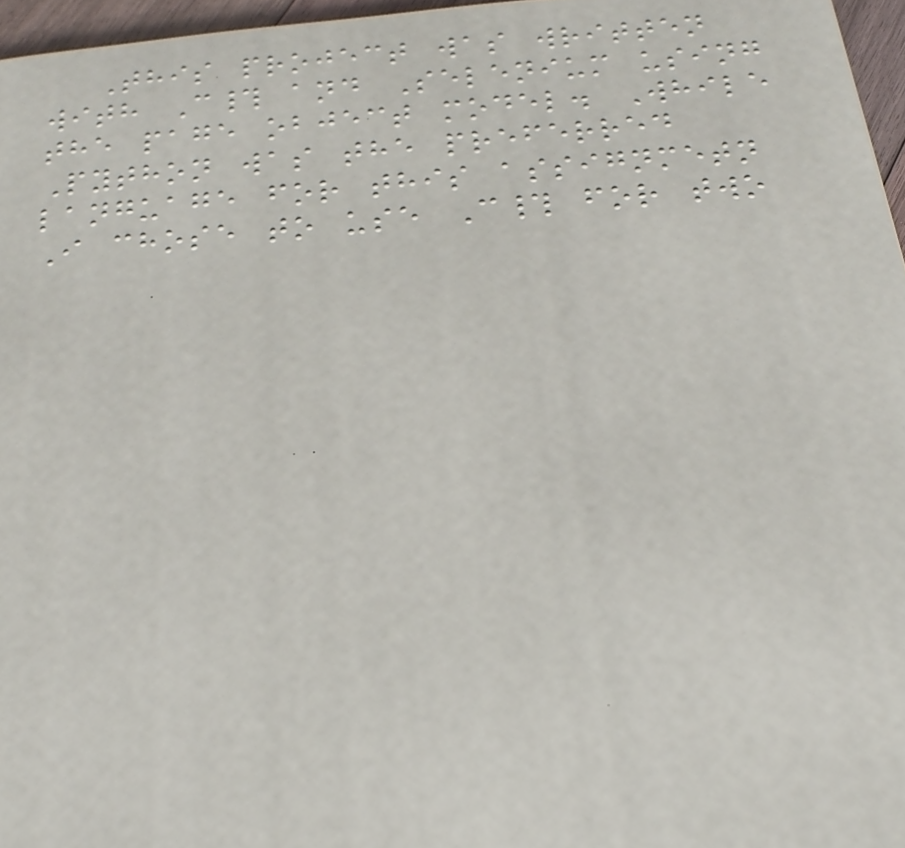This project was written
with C# and Selenium using
the page object model. While
Python was the preferred
language for this assignmetn
I chose to use C# for two
